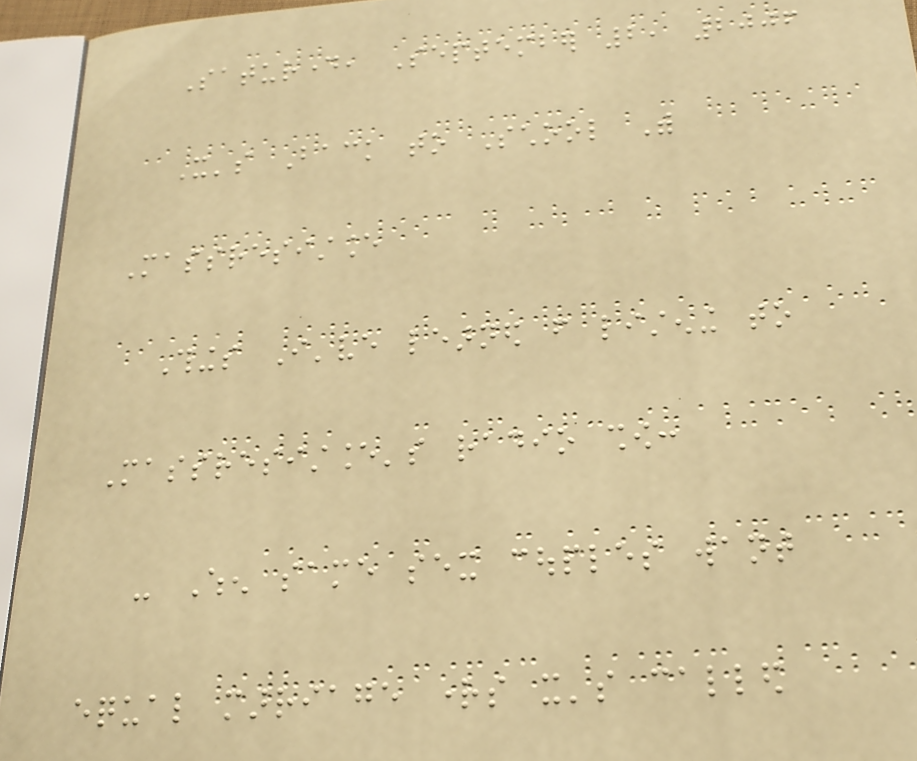Saturday, September 2, 2006
It's Back to School With
Massresistance
Things I've learned from listening to
Massresistance's radio show:
- When same sex couples want
equal marriage rights it's called
